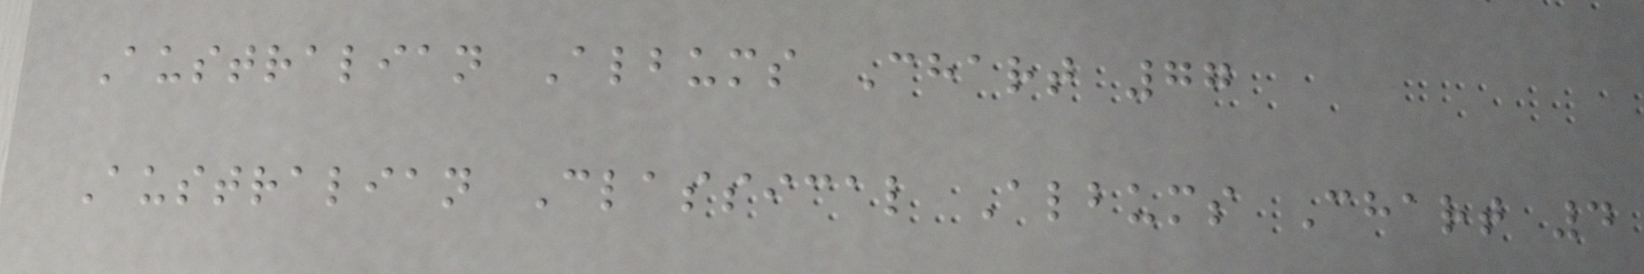Australian Albums Chart 77
Australian Classical Albums Chart 4
